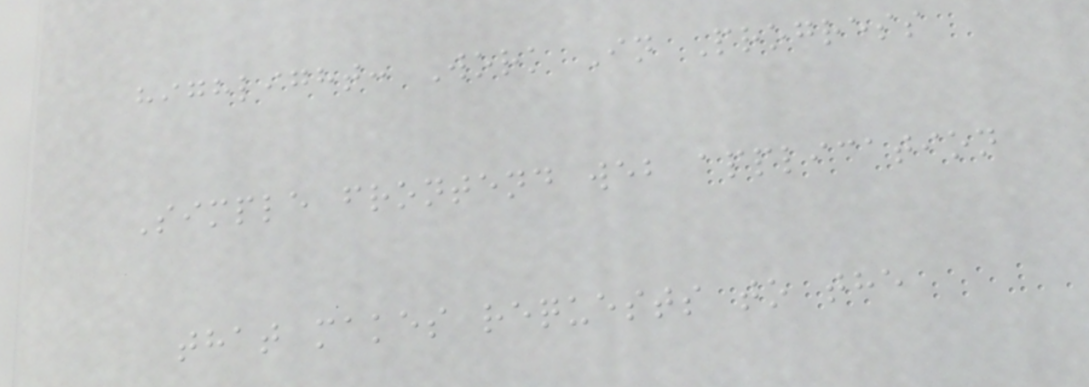highlight: Work In Progress
Simple frontend web application
that makes requests to the
